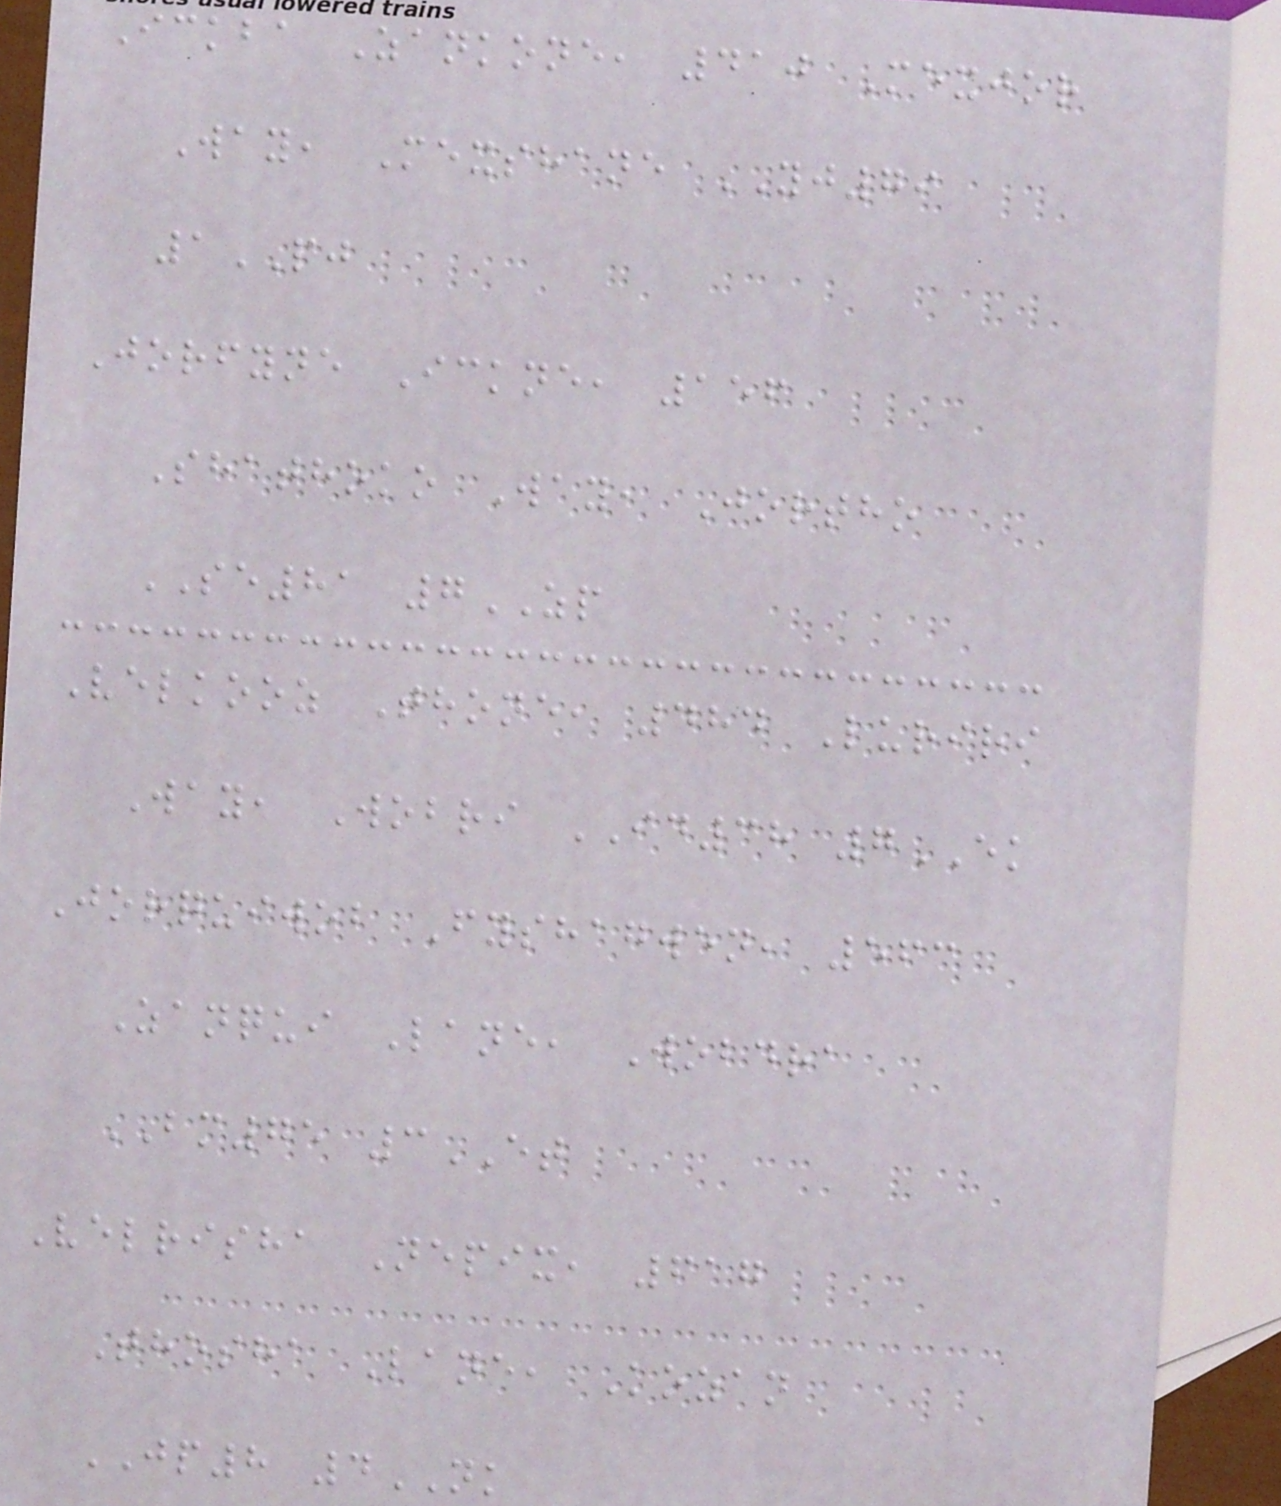Ickba Zankone, 410 Mexjor
Way, Mexshane YJ79
1PJ
Jorfyne Ickne, 156
Shathoko Way, Jortho
SE81 7ZP
Velkooz Thone, 484 Luriri
Way, Wobri ID38 7EK
Jorquiwob Fyshagwen, 563
Zanqui Lane, Wobdra
BM75 3ET
Velrisha Nepix, 617
Thosha Lane, Kozan
JP8 4NK
